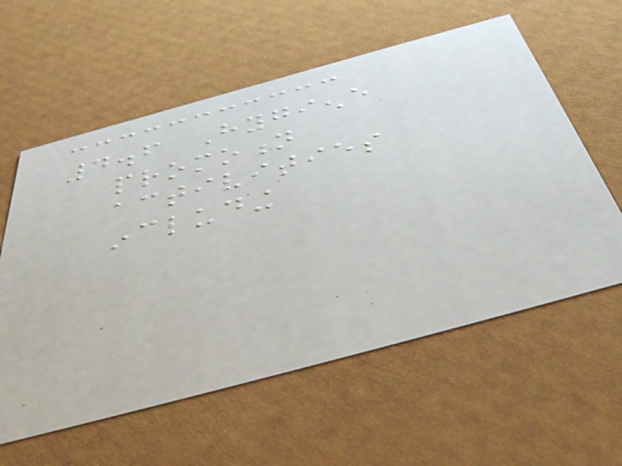4.6 Hygiene
promotion
activities
including
